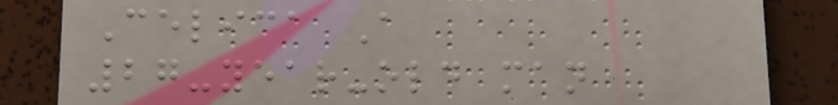Celica A
27-year-old man
